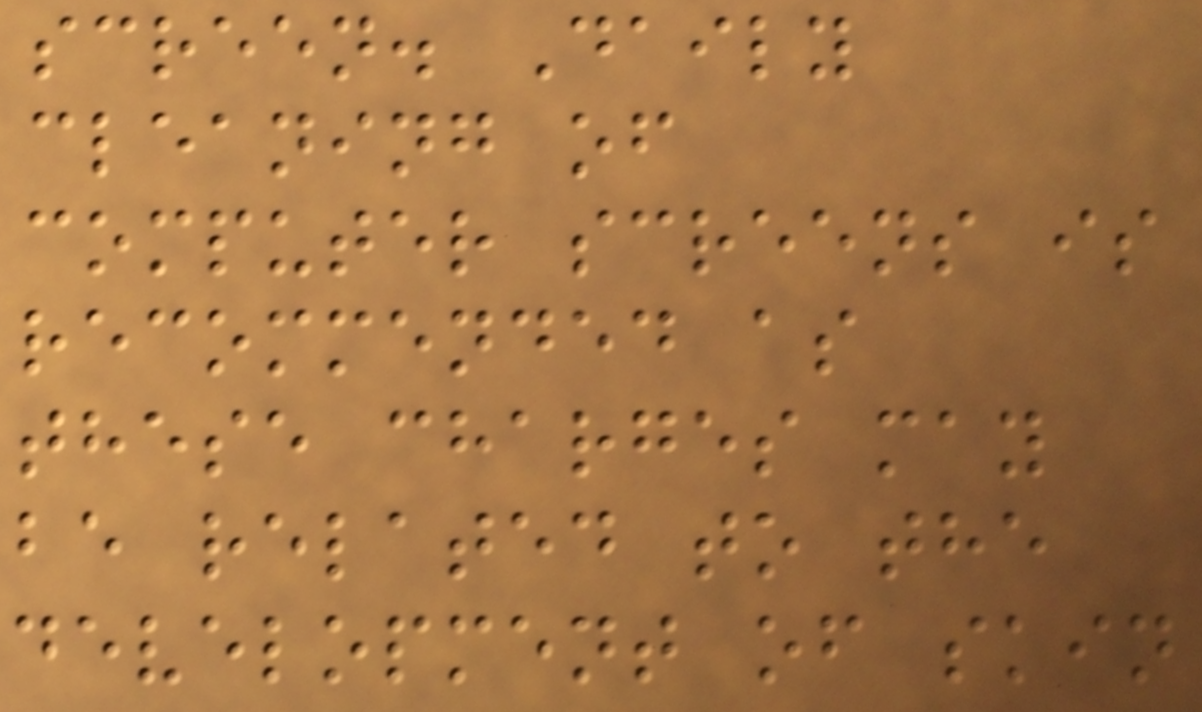screen. Daily
cleaning of
computer screens is
recommended as
these charges may
be related to the
development of skin
